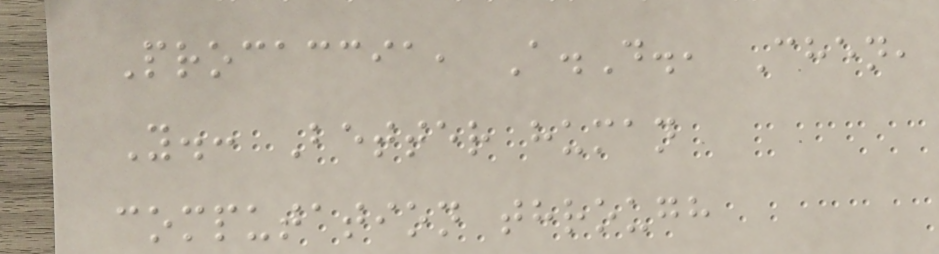Procaccia, A.D., Chen,
Y.: Better human
computation through
